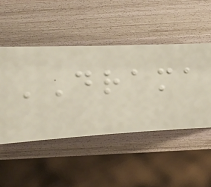DRAMA
